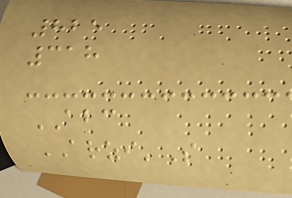825
318
ABC
ARZI'S
